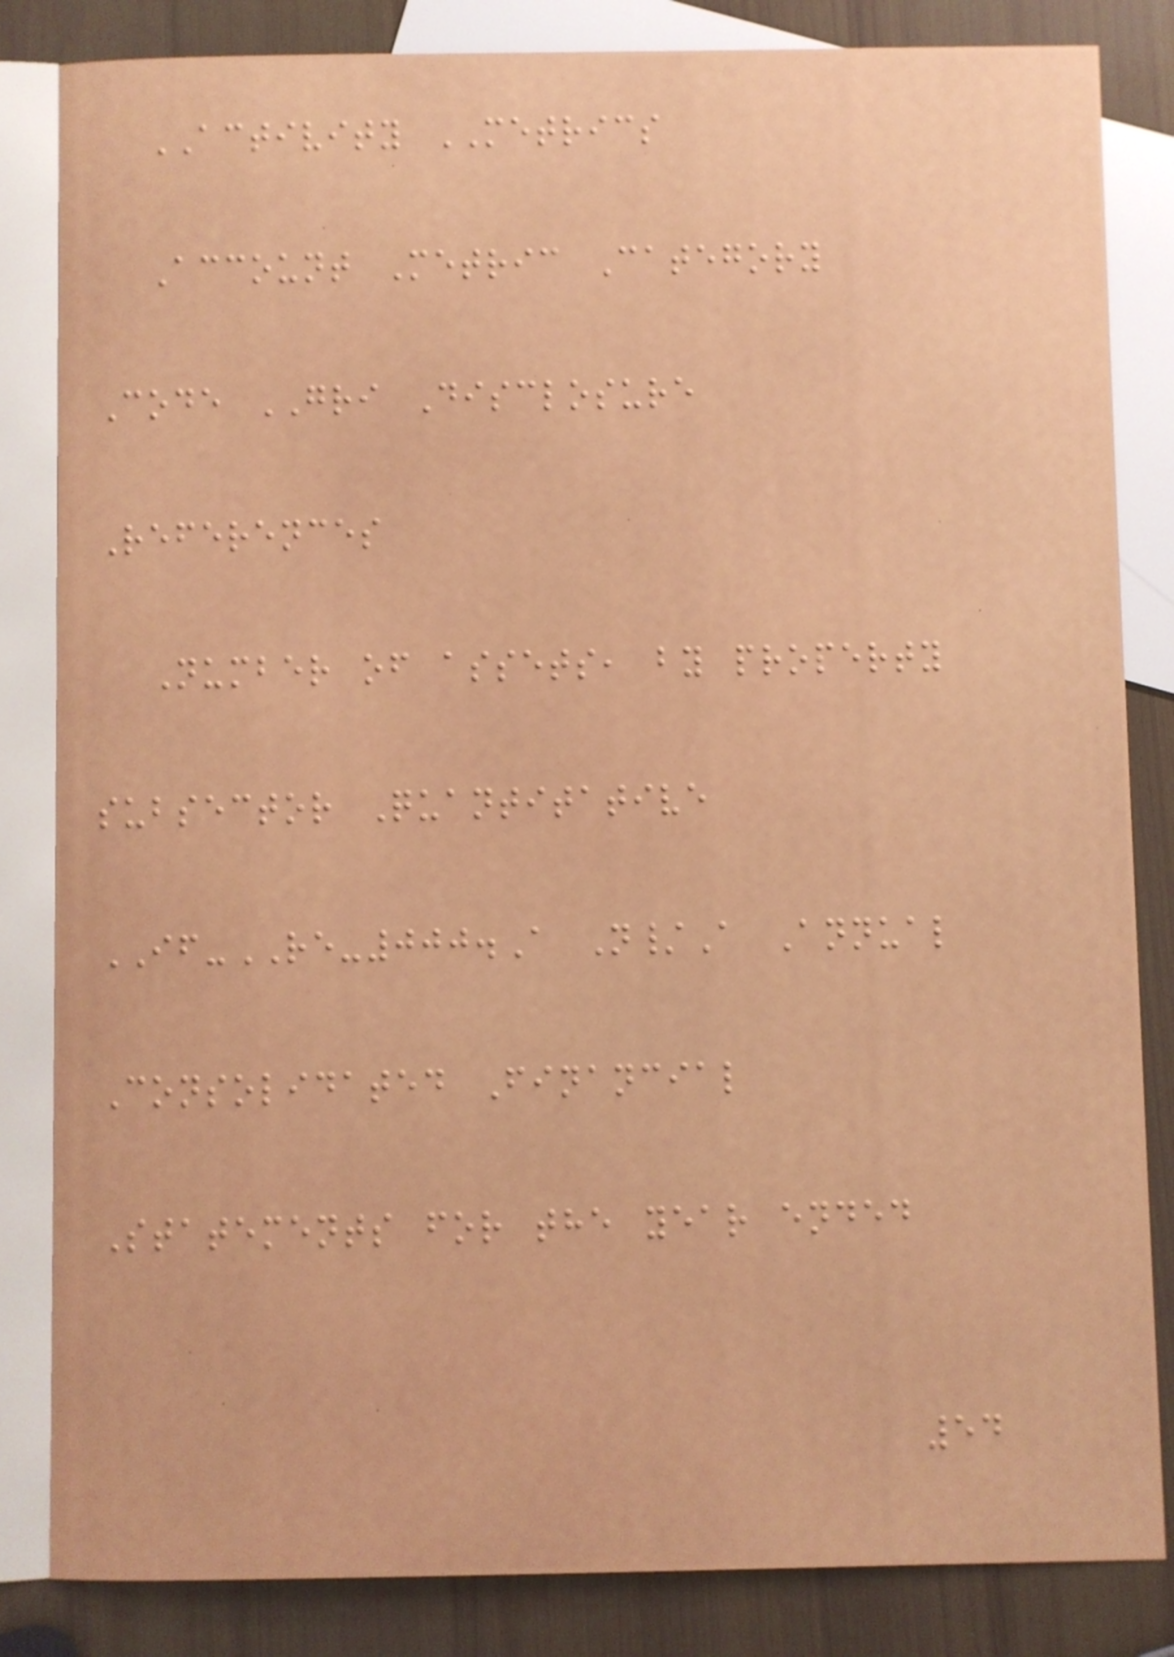ACTIVITY METRICS
Account Metric Category
Code GRI Disclosure
References
Number of assets, by property
subsector Quantitative
IF-RE-000.A N/A Annual
Consolidated Financial
Statements for the year ended
54
